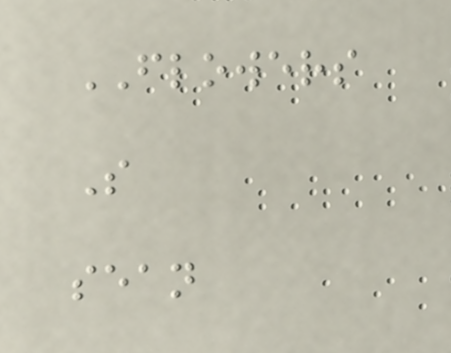FLOWERS
S
sean
